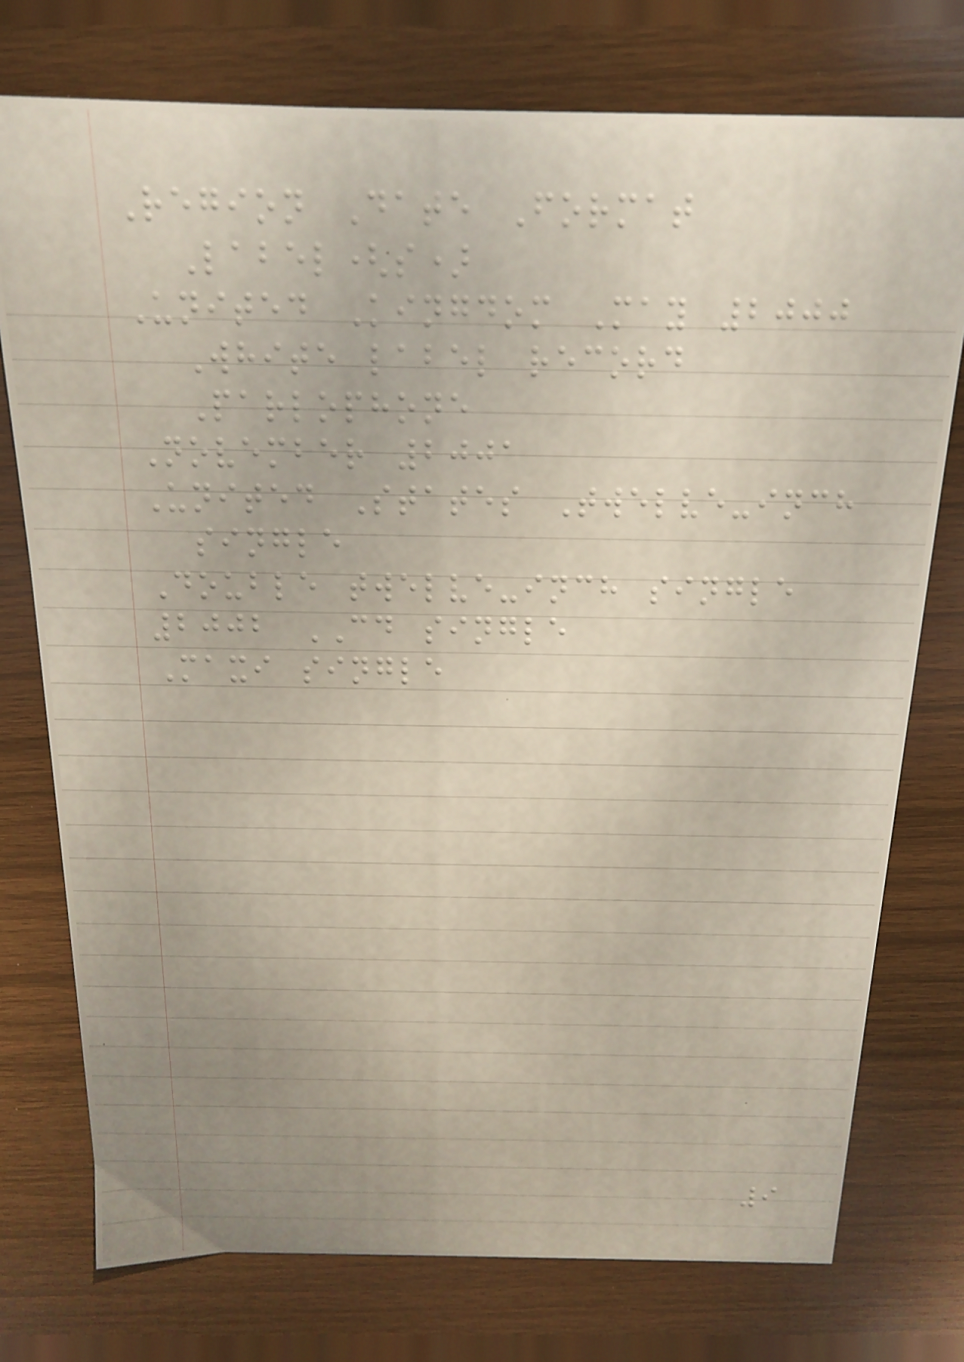Region Date Format
Label(s)
United Kingdom May 2000
White label record
Parlophone
November 2001
United States Twelve-inch
single
Double twelve-inch single
2002 CD single
Maxi single
9
